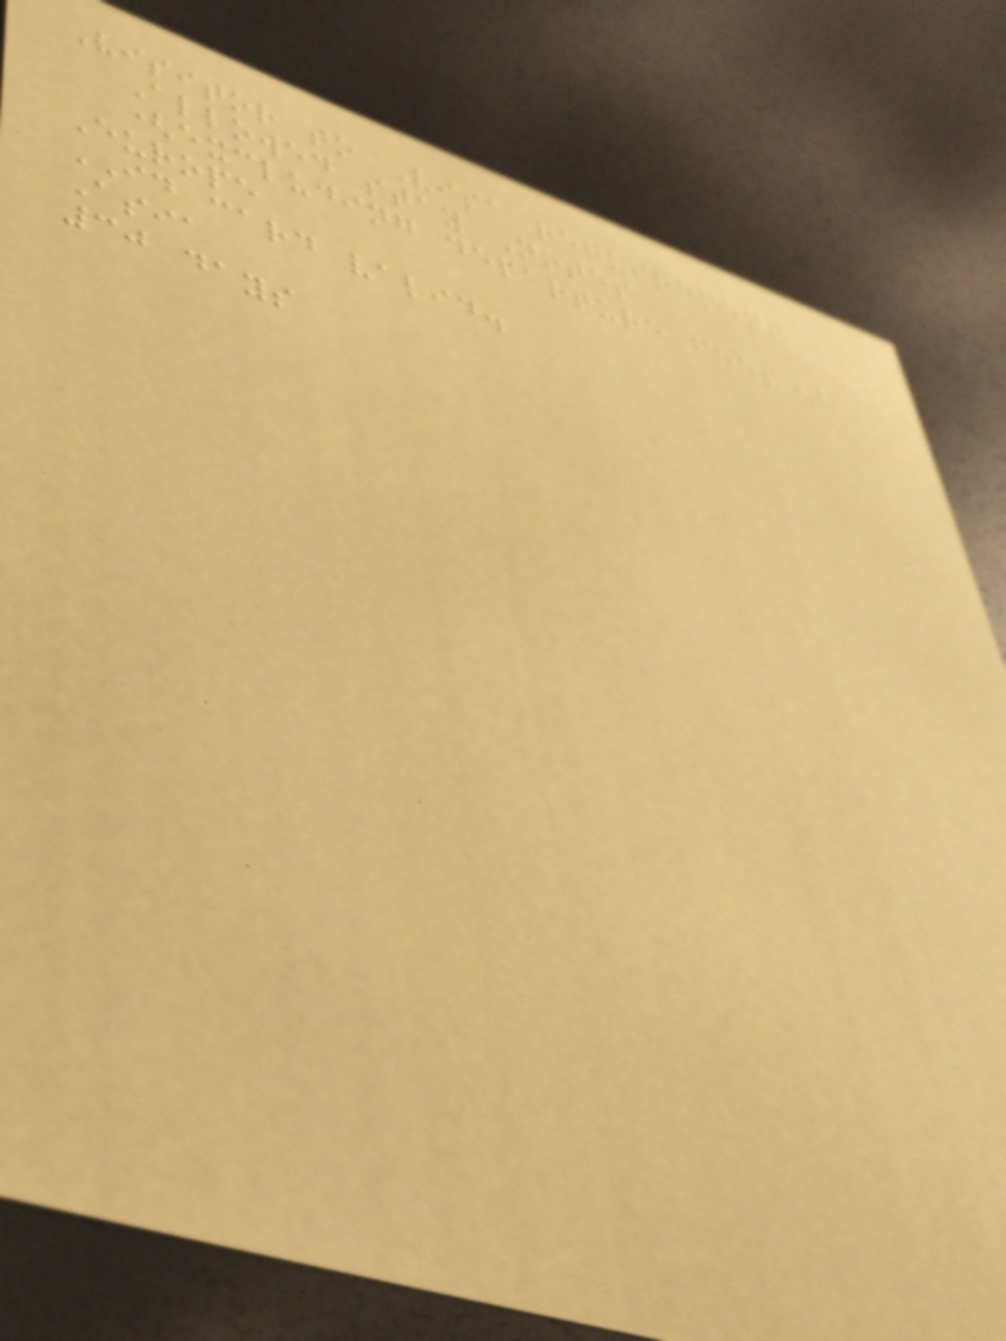Visitor to Visa requirement
Allowed stay Notes
(excluding departure fees)
Europe
ID card valid.
Asia
30 days
